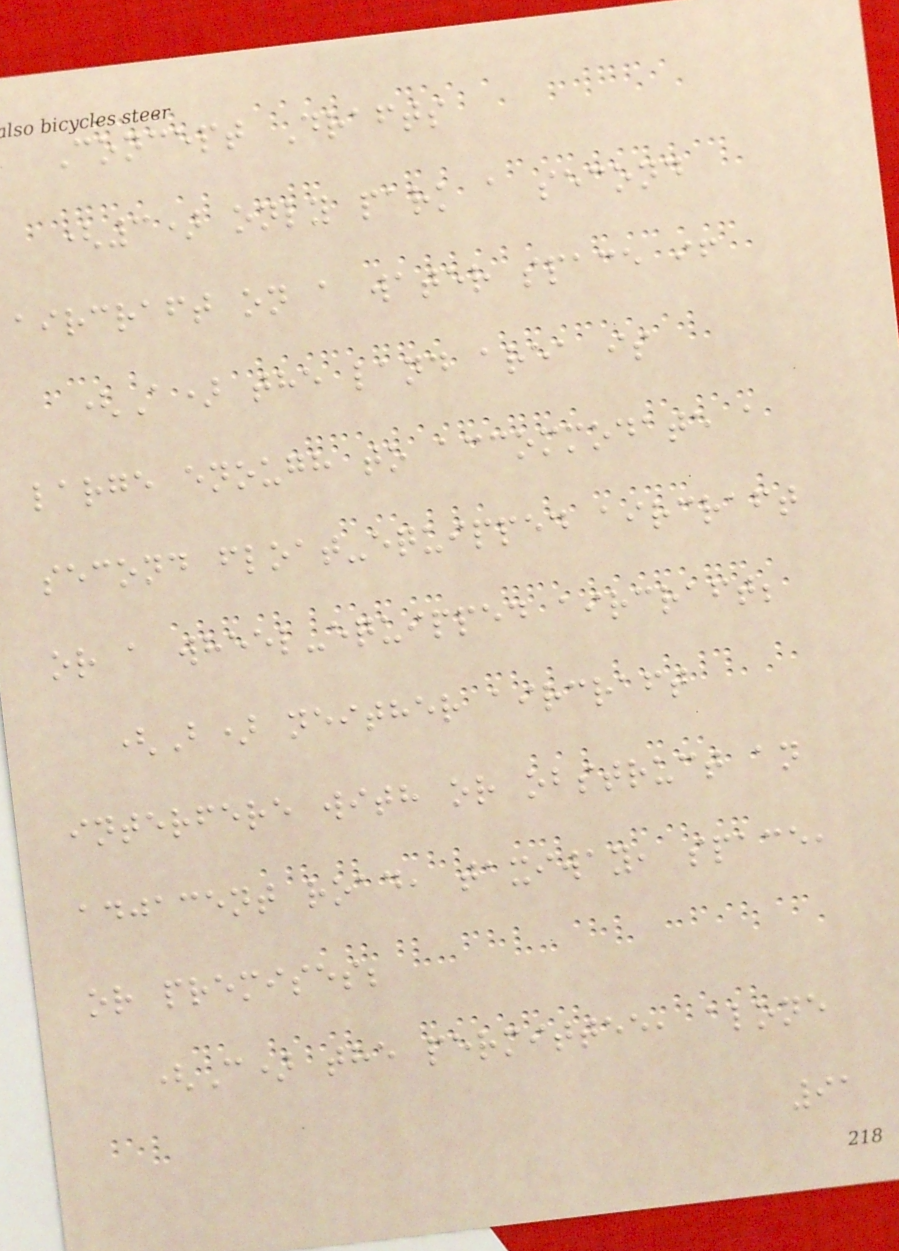Concept Drafts
(3) only park a second
aircraft on a water space if
(A) the land area is
large enough to accommodate a
second float-equipped aircraft
or a wheel-equipped aircraft;
(B) neither aircraft
interfere with or obstruct an
adjacent road, taxiway, space,
or premises;
(C) the permittee, alone
91
